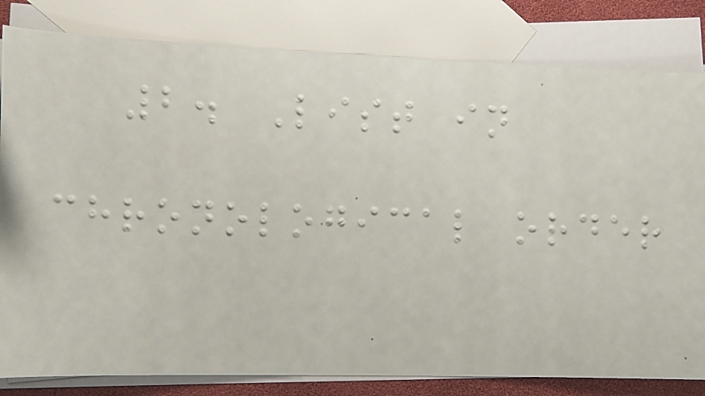2. List in
chronological order
